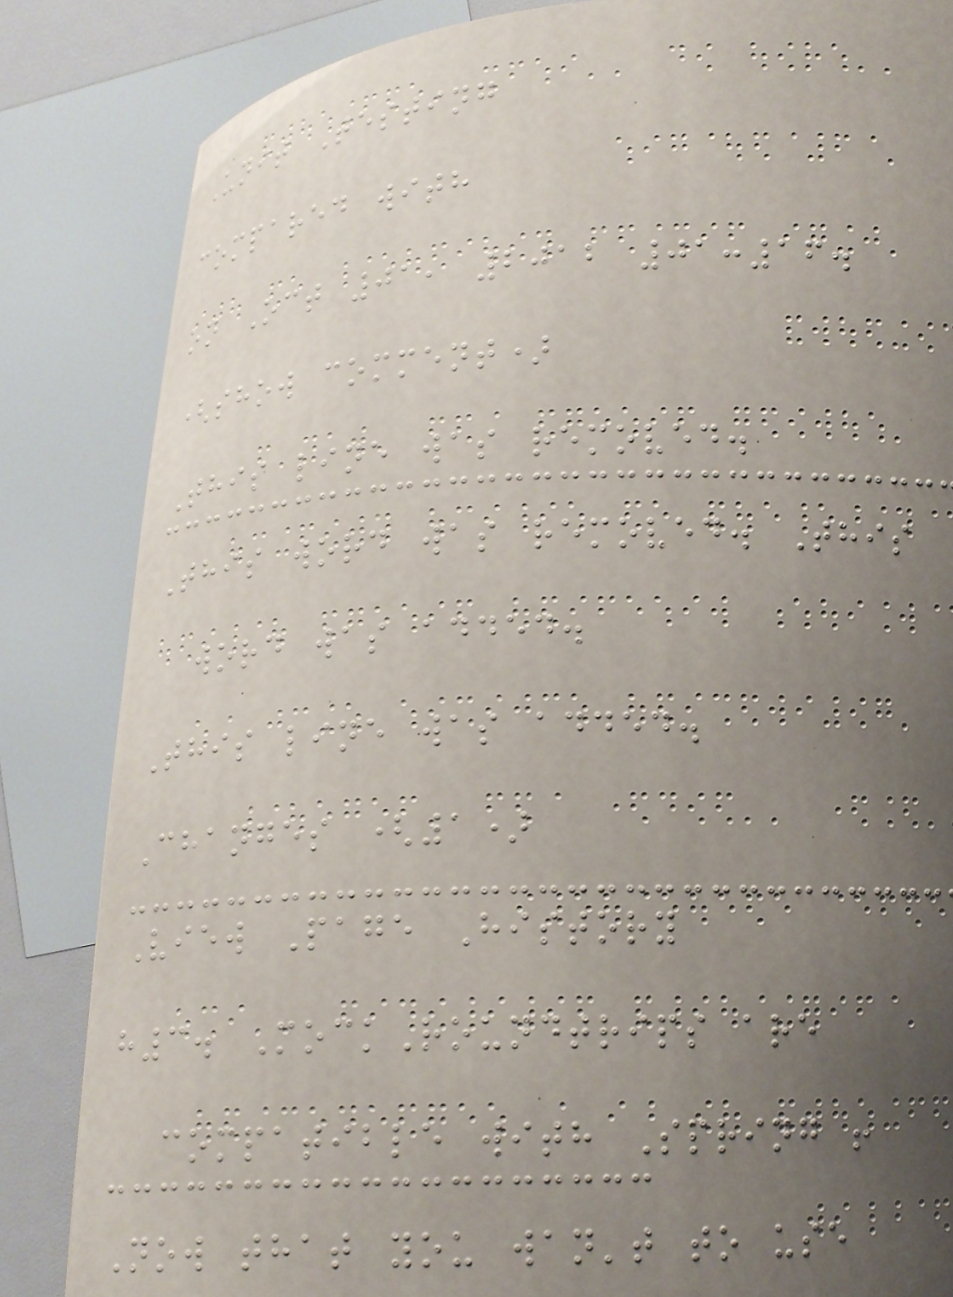Unit Testing
compared with
on Oct 01, 2012 01:16.
(show comment)
This line was removed.
This word was removed. This
word was added.
This line was added.
Changes (1)
View Page History
h3. MockRoundtrips are
compatible with Spring !
Now that you wan't to use
